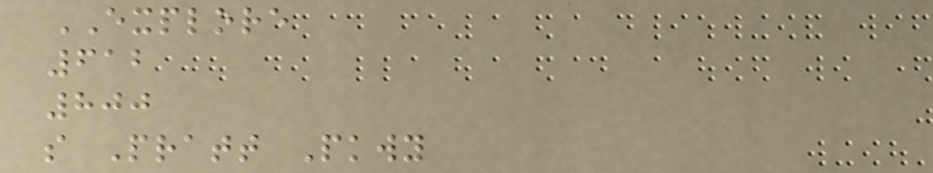EXPLORE
612
800
s Pratt Pkwy
